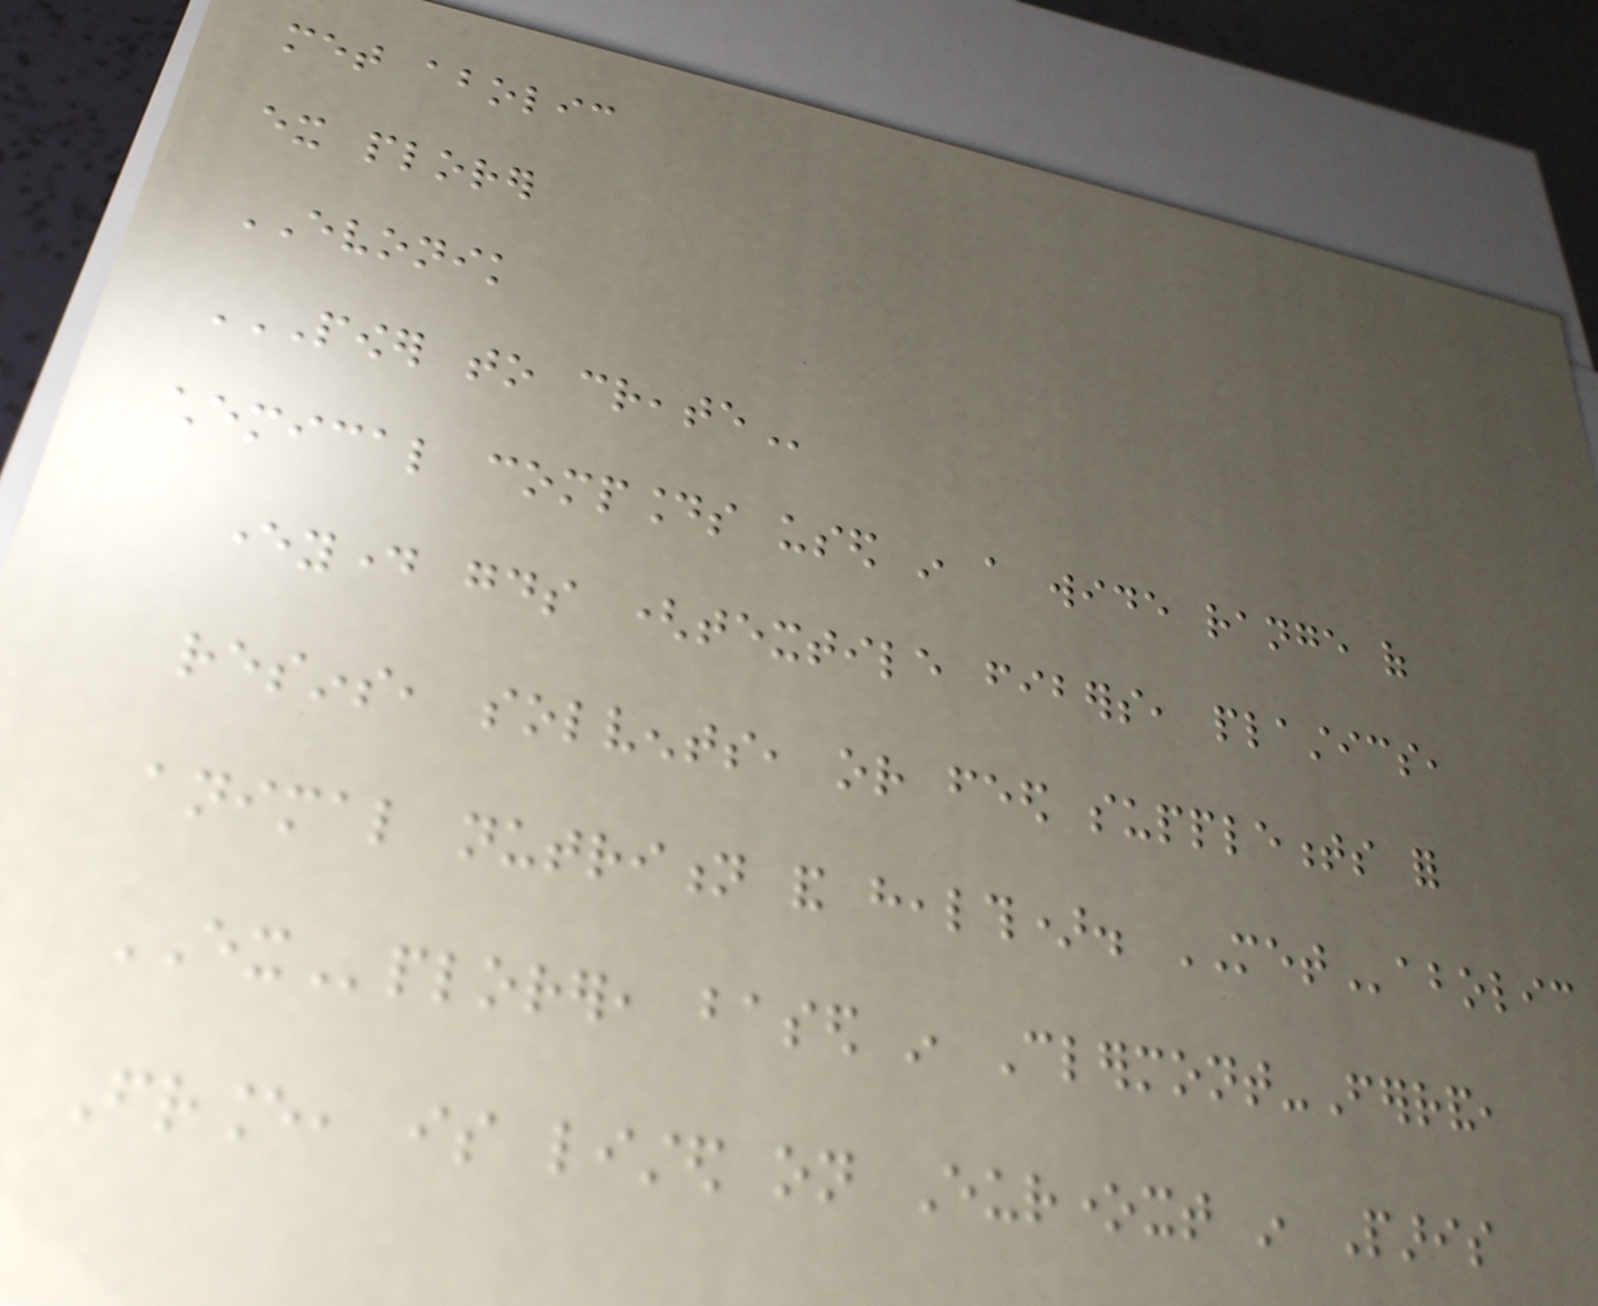met abolic
ex plorer
EVONIK
POWER TO CREATE
chemical compounds used in a wide range of
everyday goods (textile fibers, plastics,
resins, solvents, or feed supplements for
animal nutrition and health). METabolic
EXplorer, based in Clermont-Ferrand,
France, is listed on Euronext in Paris
